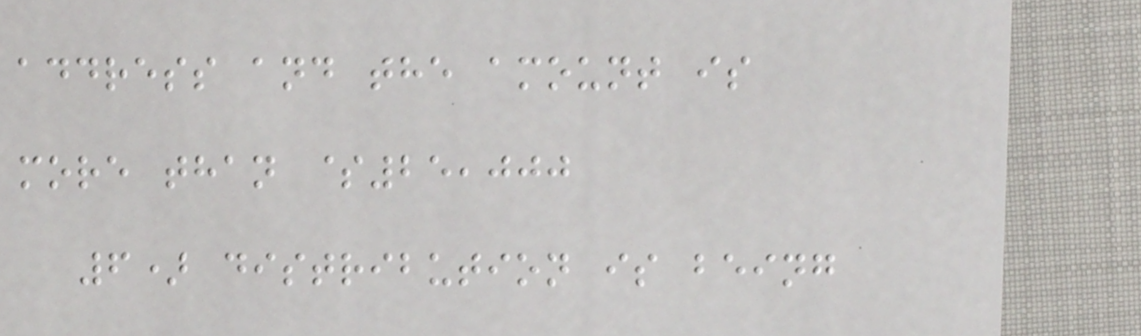address and the amount is
more than $25,000
6) distribution is being
